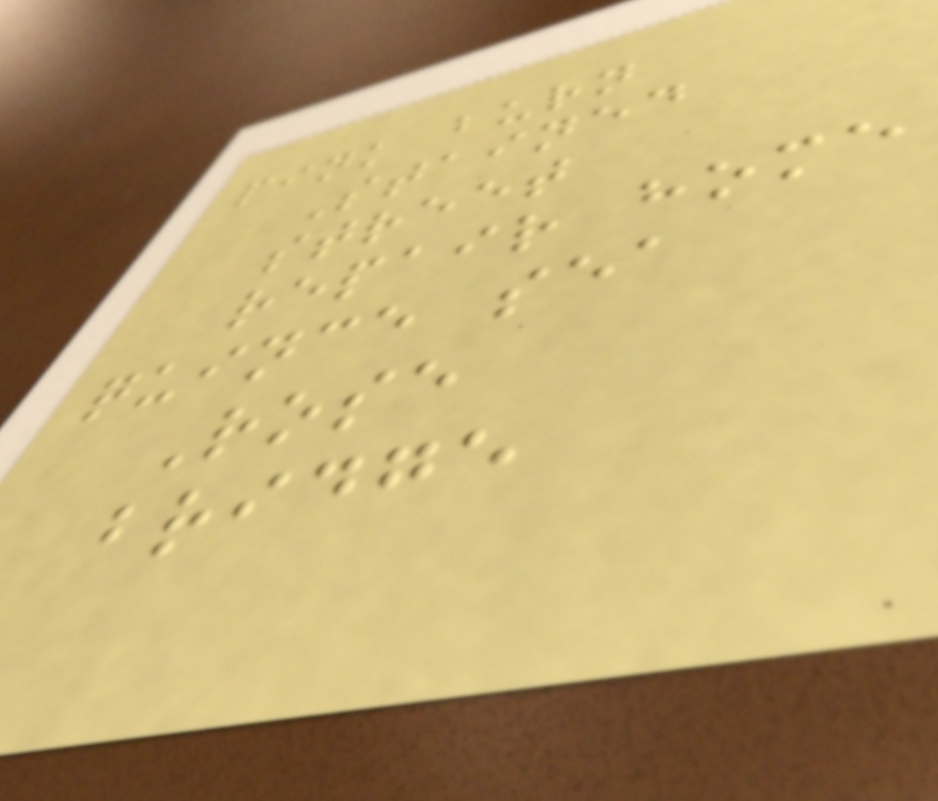pink burn
Stained
street
repair home
quince sea
Rose
bridge
